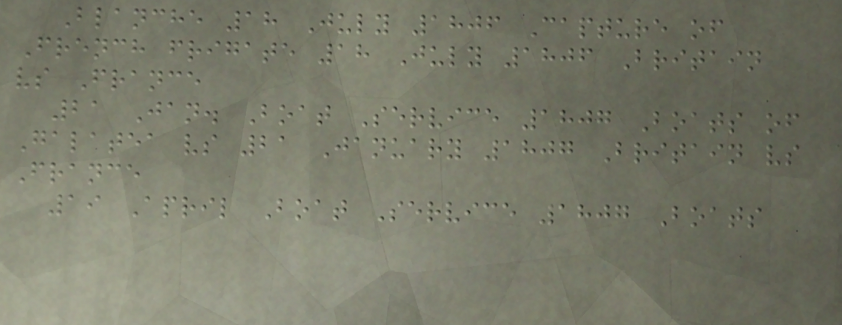Blanche 18 July 1806 Capture of
French frigate 18 July 1806 Britain
vs France
21 Jan. Boat Service 1807 Boats of
Galatea vs 21 January 1807 Britain vs
France
19 April Boat Service 1807 Boats
